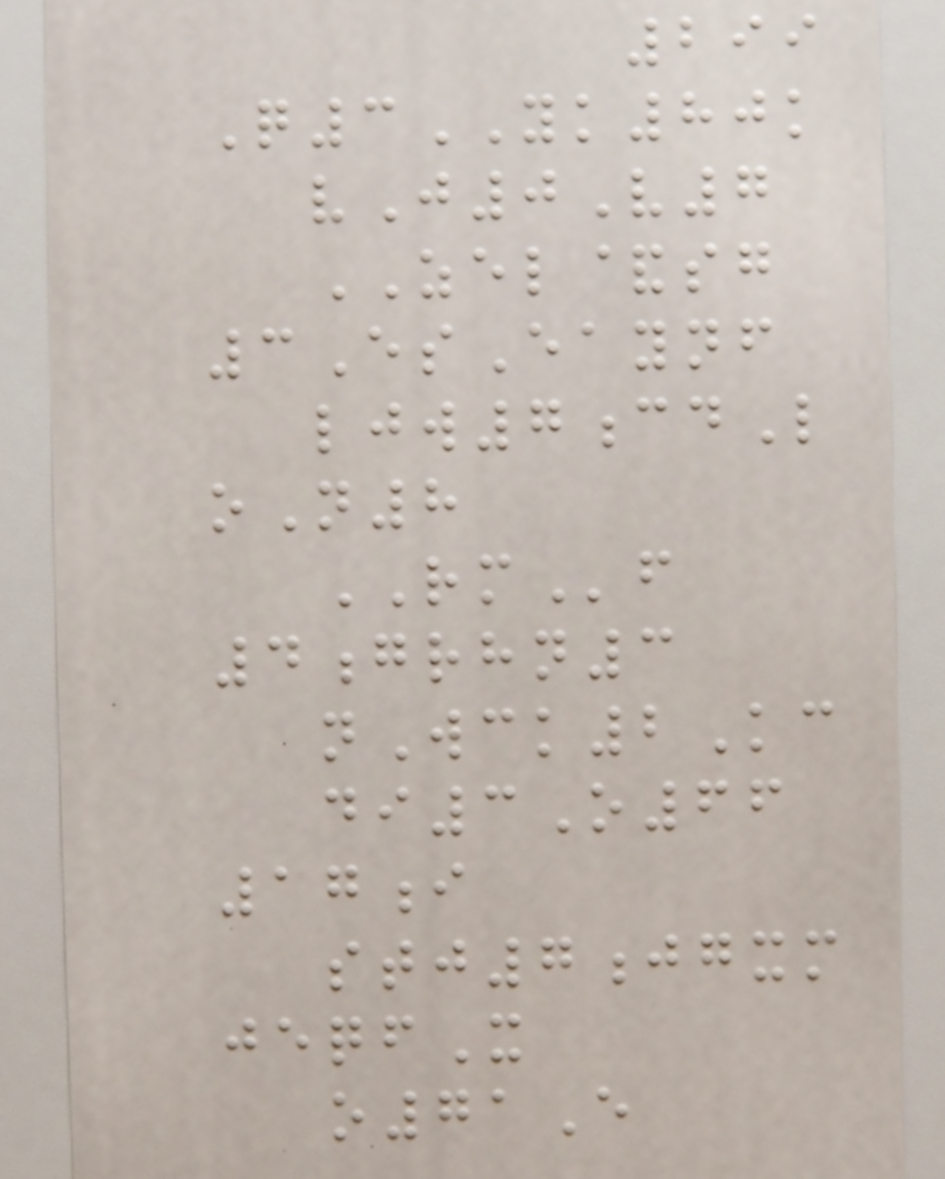299
Q3YK80k
vJ0V7
ZEL&sg
3EsEaynf
ljw7cdL
oN8
RMf
4grhn3
nWck2Kc
di3O66
17i
stj7jgxm
jeqfX
o71E
